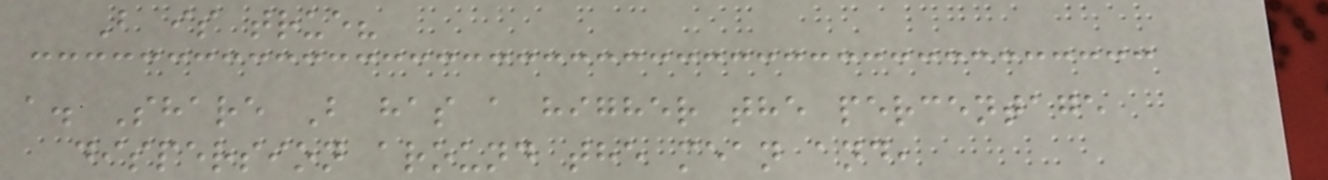B is true?
a. Share B has a higher the percentage
dispersion around the mean and,
